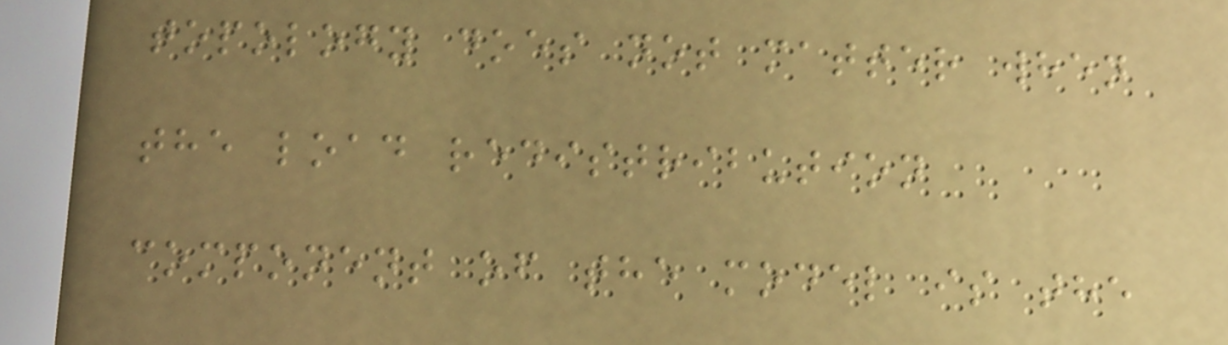topology does not matter when
the load redistribution
component of the model is the
